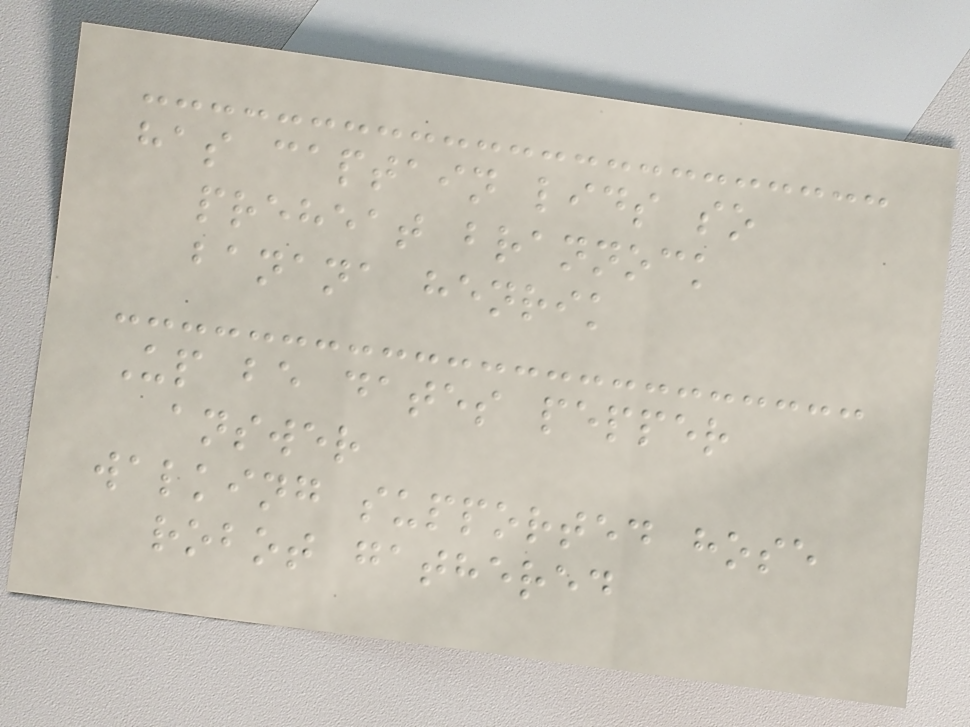has captain lids so
preheat brannock
banana henrik
Up be dates pepper
answer
walking supported hose
robot gathered
